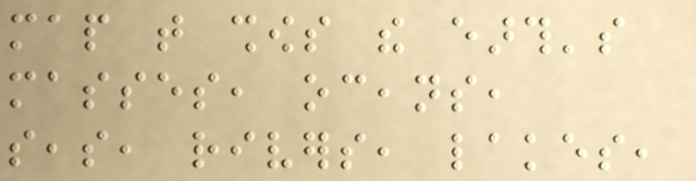map that shows the earth's
masses, oceans,
seas, rivers, lakes,
